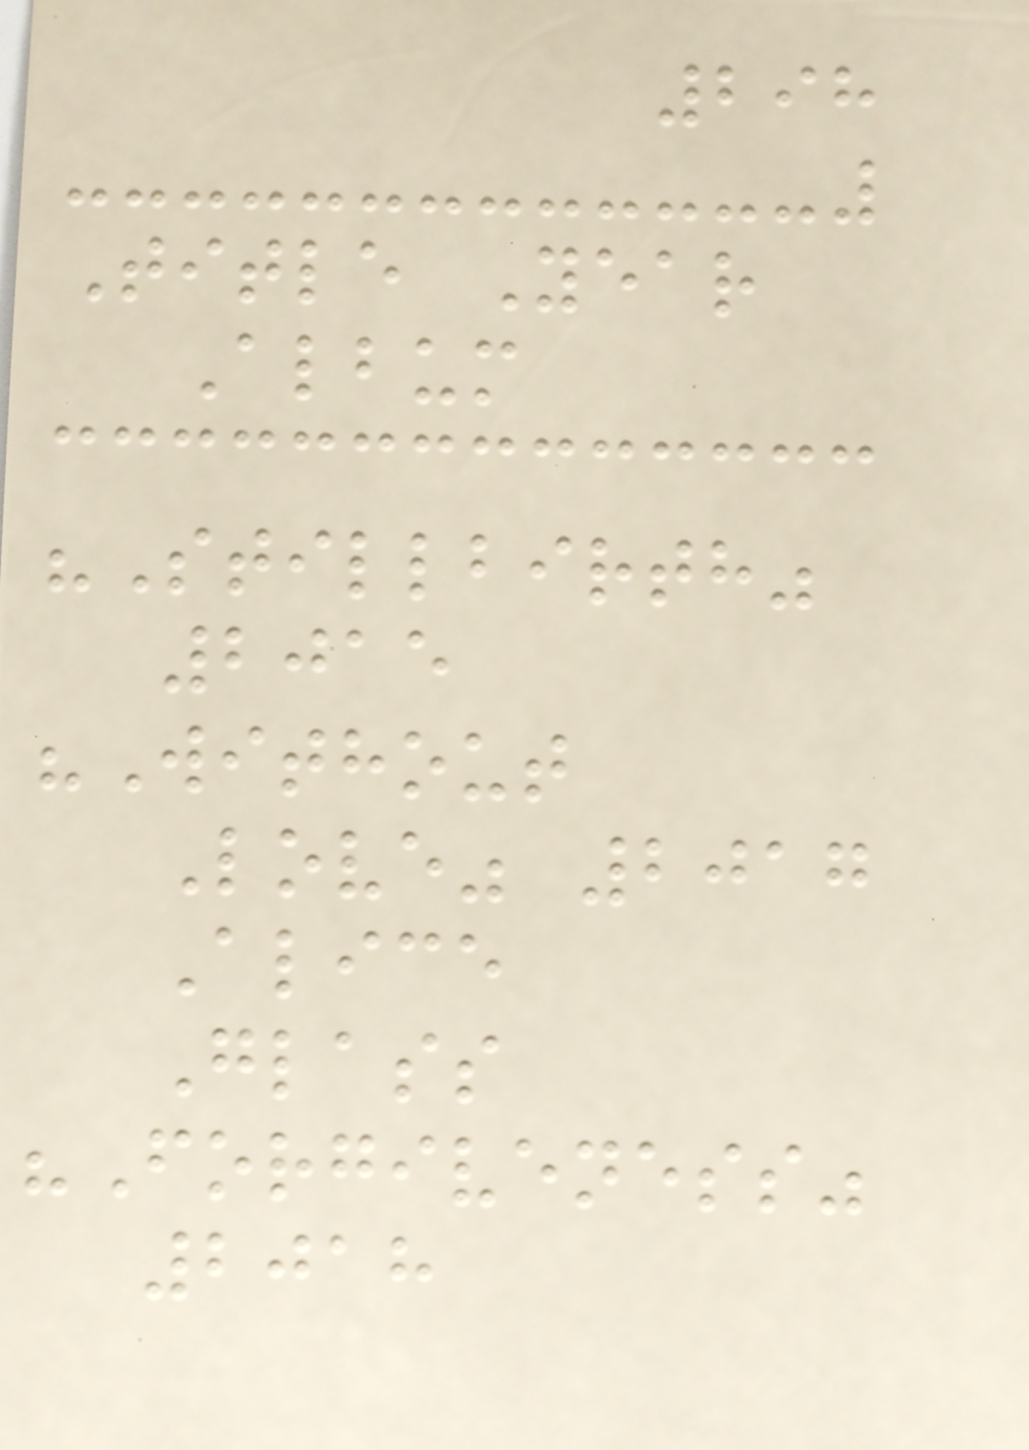298
Title Year
Album
"Stillbirth"
2015
"Without
Love" 2017
Alice
Glass
"Forgiveness"
2018
